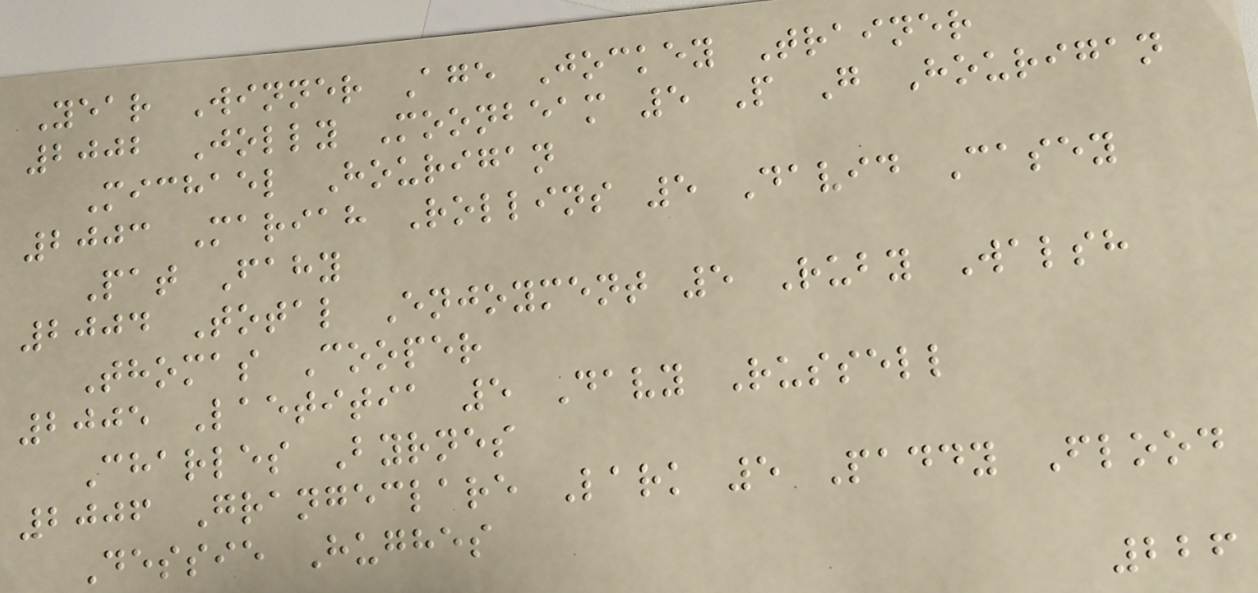Year Winner Age Jockey Trainer
2002 Jolly Moonbeam 5 P G Hourigan
Michael Hourigan
2003 Mariah Rollins 5 David Casey
Pat Fahy
2004 Total Enjoyment 5 Ruby Walsh
Thomas Cooper
2005 Laetitia 5 Davy Russell
Charles Byrnes
2006 Grangeclare Lark 5 Paddy Flood
Dessie Hughes
226
